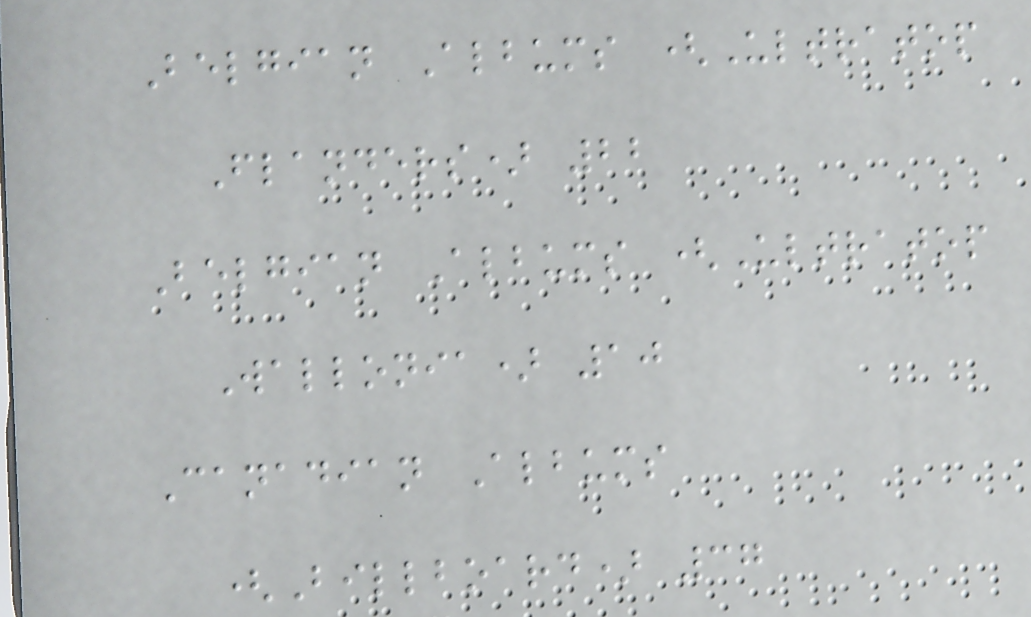Belgian Albums (Ultratop
Flanders) 22
Belgian Albums (Ultratop
Wallonia) 10
Canadian Albums
(Billboard) 37
